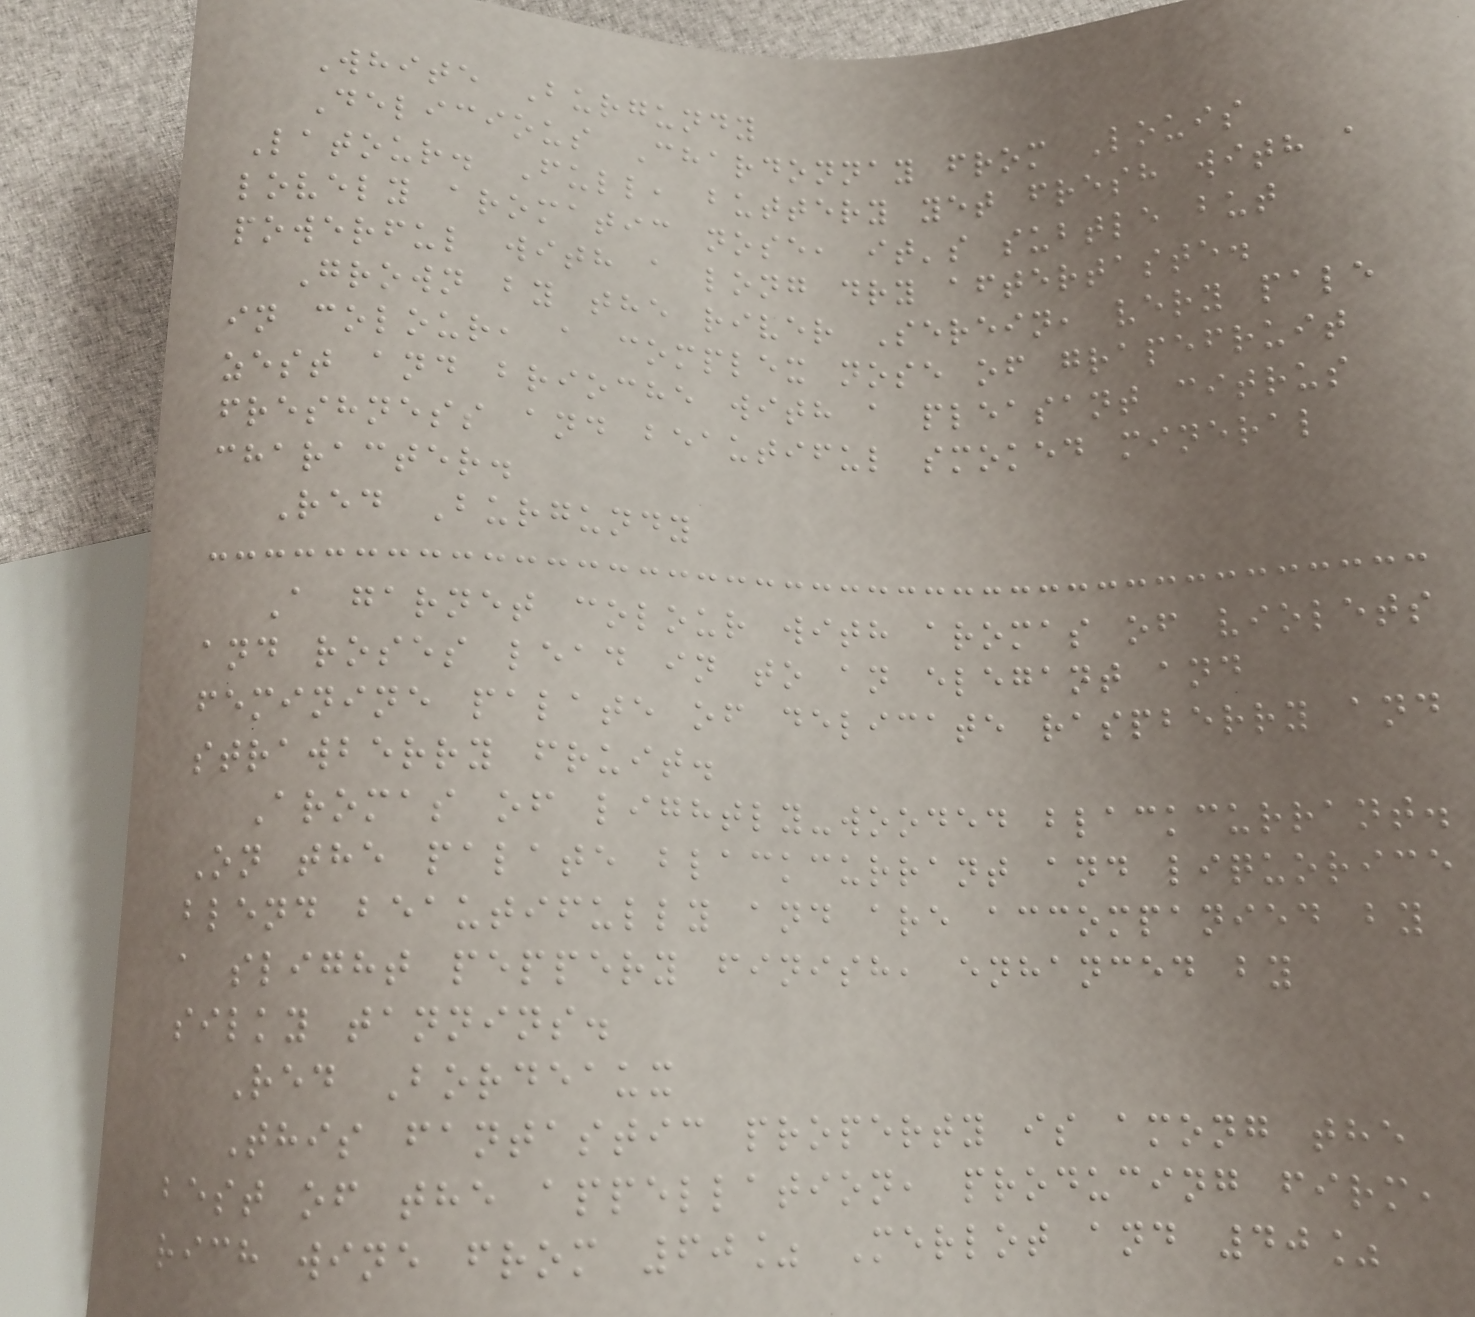White Burgundy
Delicious Chardonnay from Louis
Latour. Full, buttery yet fresh with a
lovely aromatic nose, it's subtle but
powerful with a long dry aftertaste.
Grown by the river Serein, very pale
in colour, a complex nose of grapefruit
zest and brioche with a pleasant citrus
freshness and beautiful smoked mineral
character.
Red Burgundy
A garnet colour with aromas of violets
and roses lead in to an elegant and
feminine palate of delicate raspberry and
strawberry fruit.
Aromas of lightly-wooded blackcurrant.
On the palate blackcurrant and liquorice
blend beautifully and are accompanied by
a slight peppery finish, enhanced by
silky tannins.
Red Bordeaux
This fantastic property is among the
best of the appellation, producing firm,
rich wine from 60% Merlot and 40%
